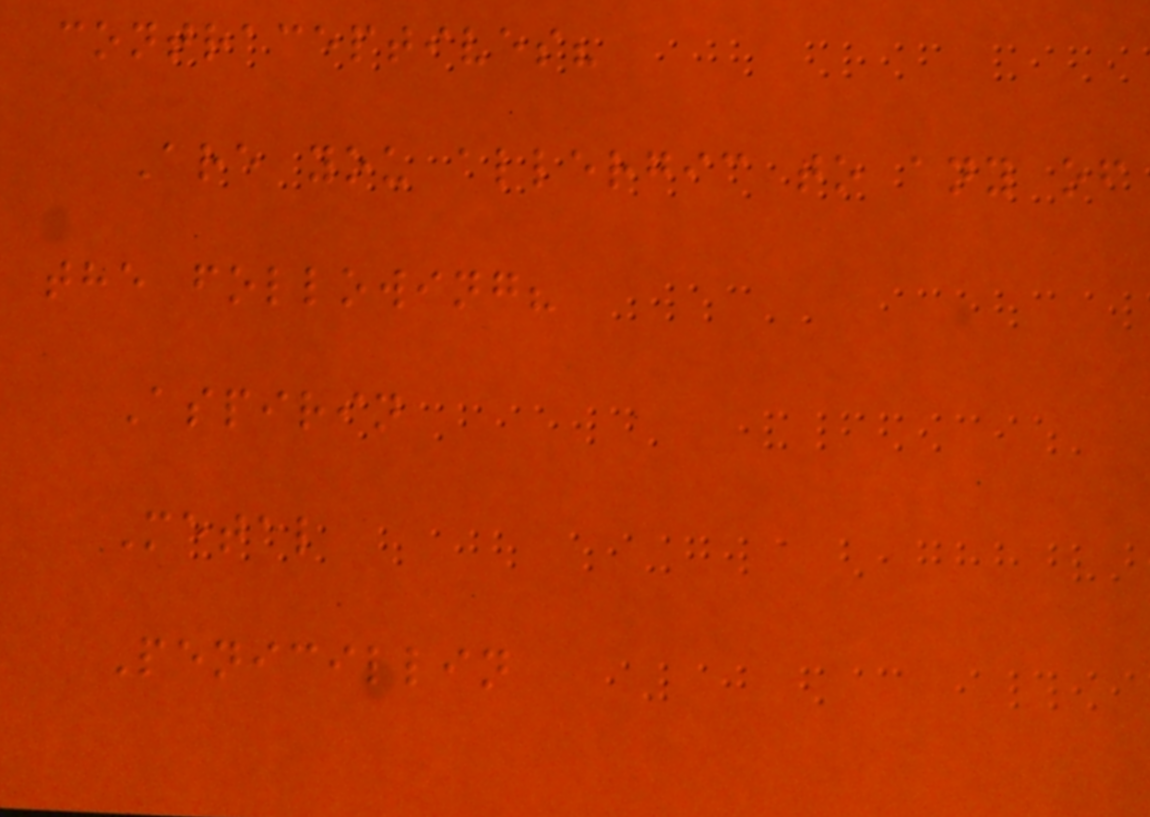contraceptives?
Are you allergic to any of
the following?
Aspirin
Metal
Penicillin
